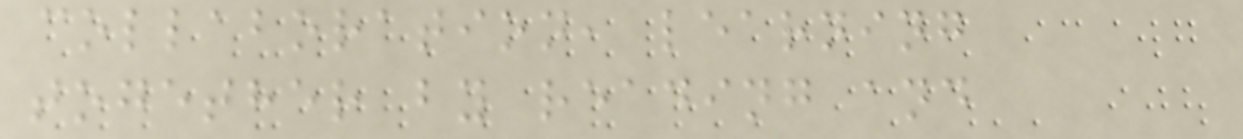collaboration, learning
together by reading and
